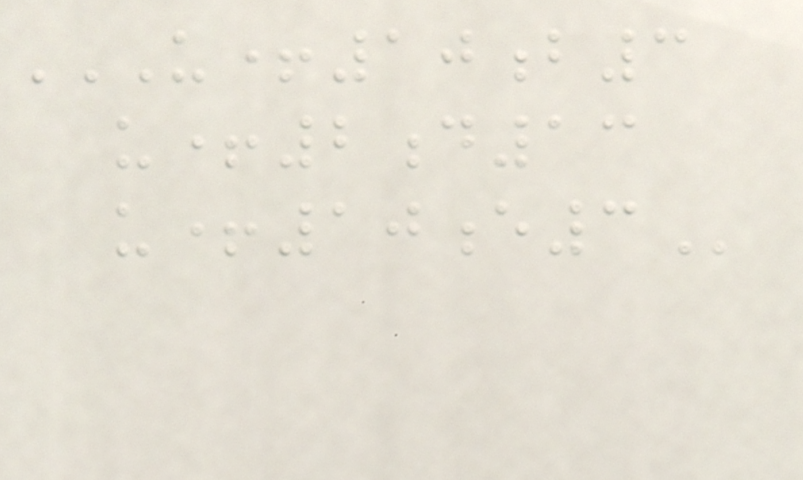U+10B3
U+2D13
U+10E3
